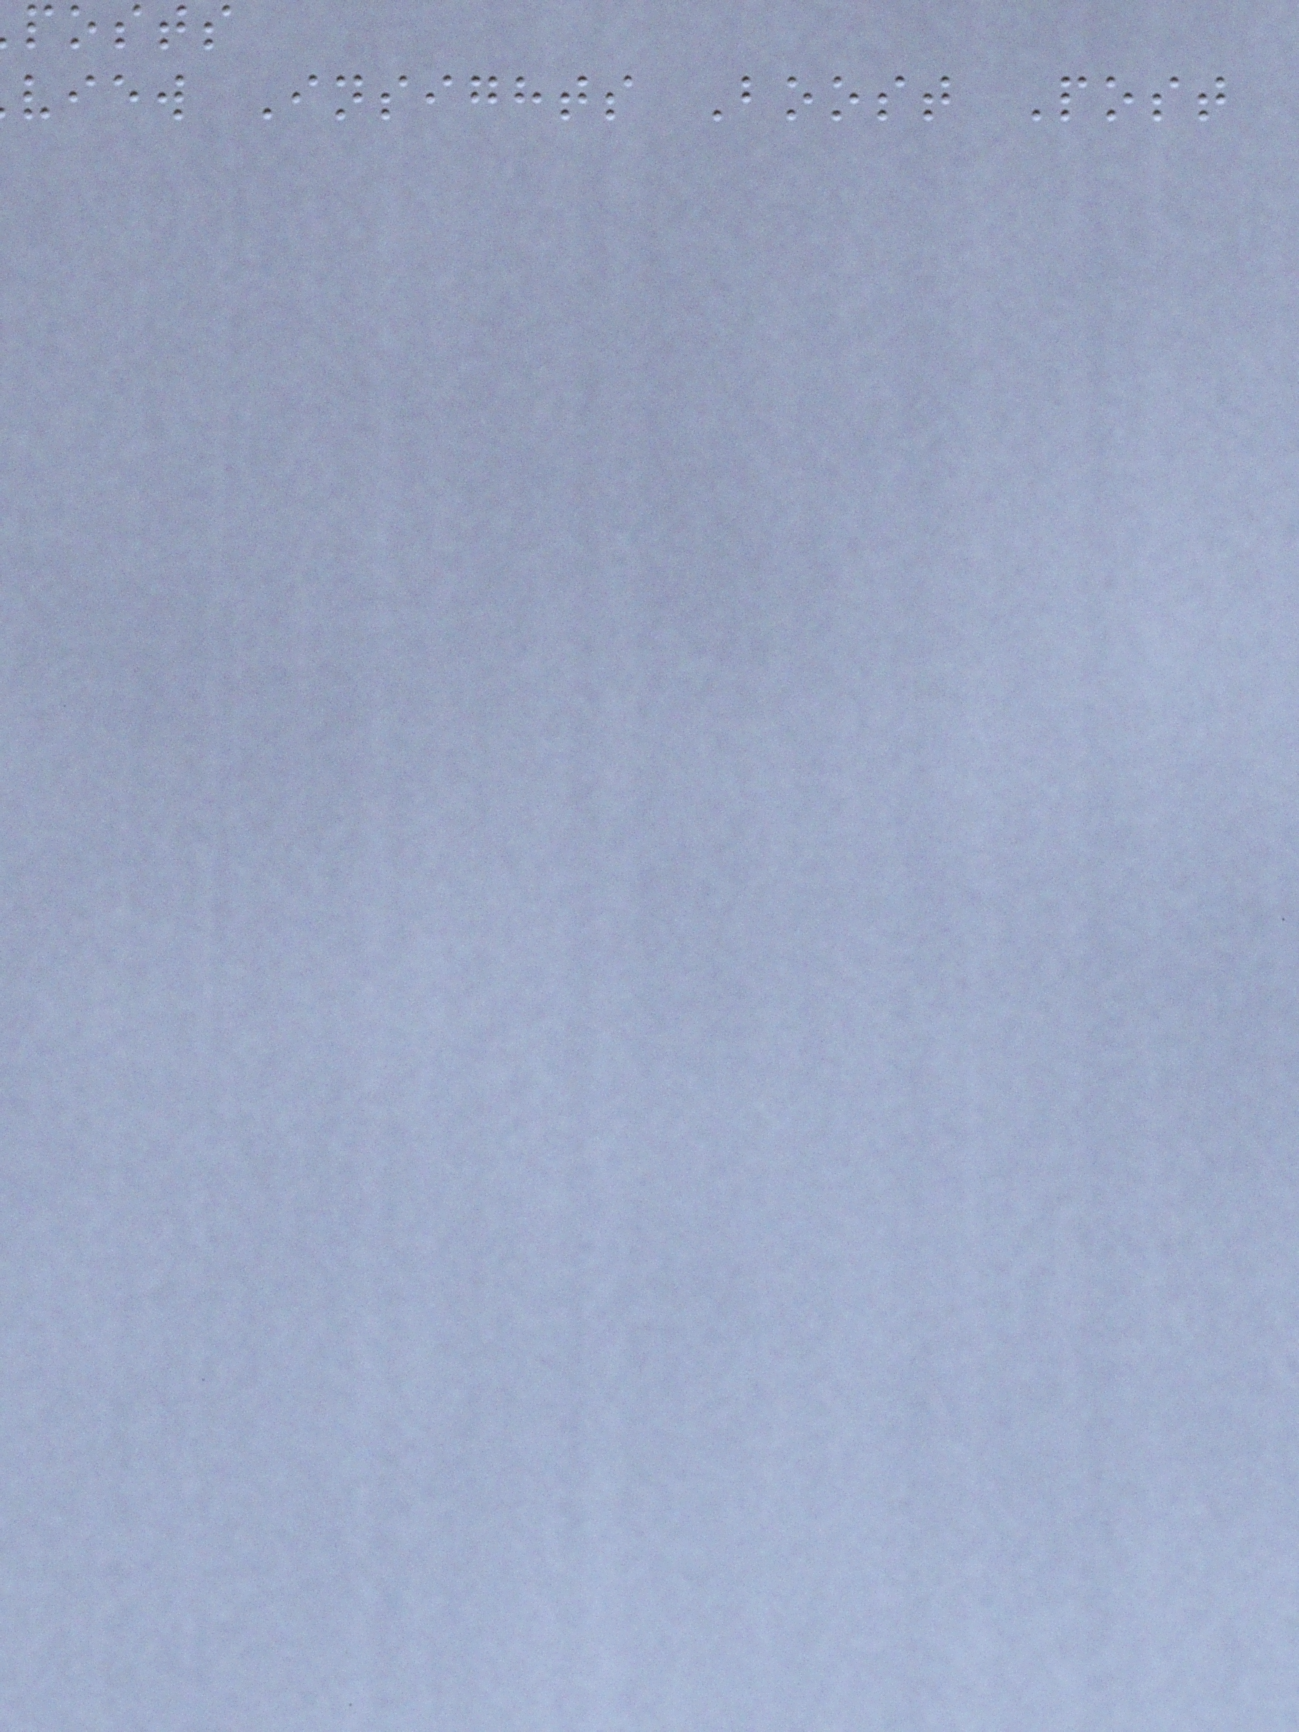posts
view Insights Boost Post
